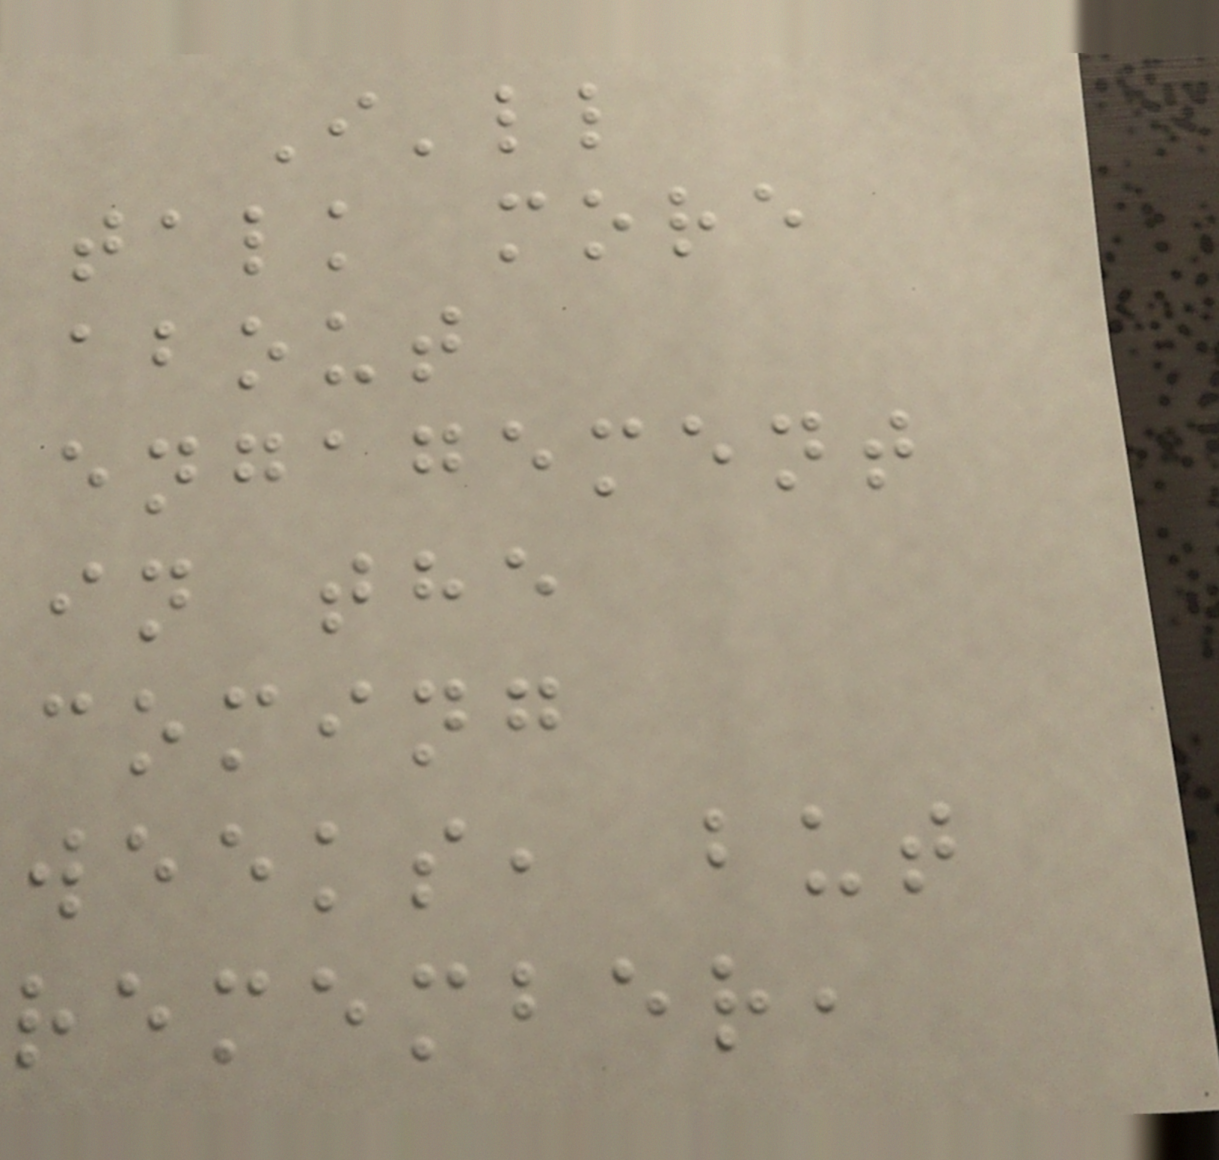I'll
talk more
about
engagement
in the
coming
weeks, but
remember,
